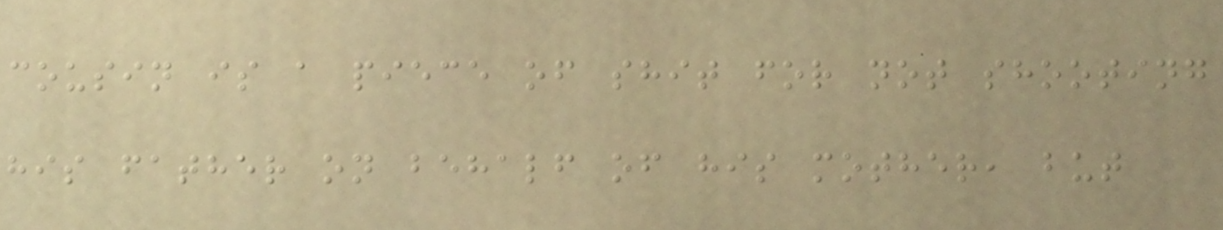cousin is a piece of shit for not shooting
his father on behalf of his mother, but
